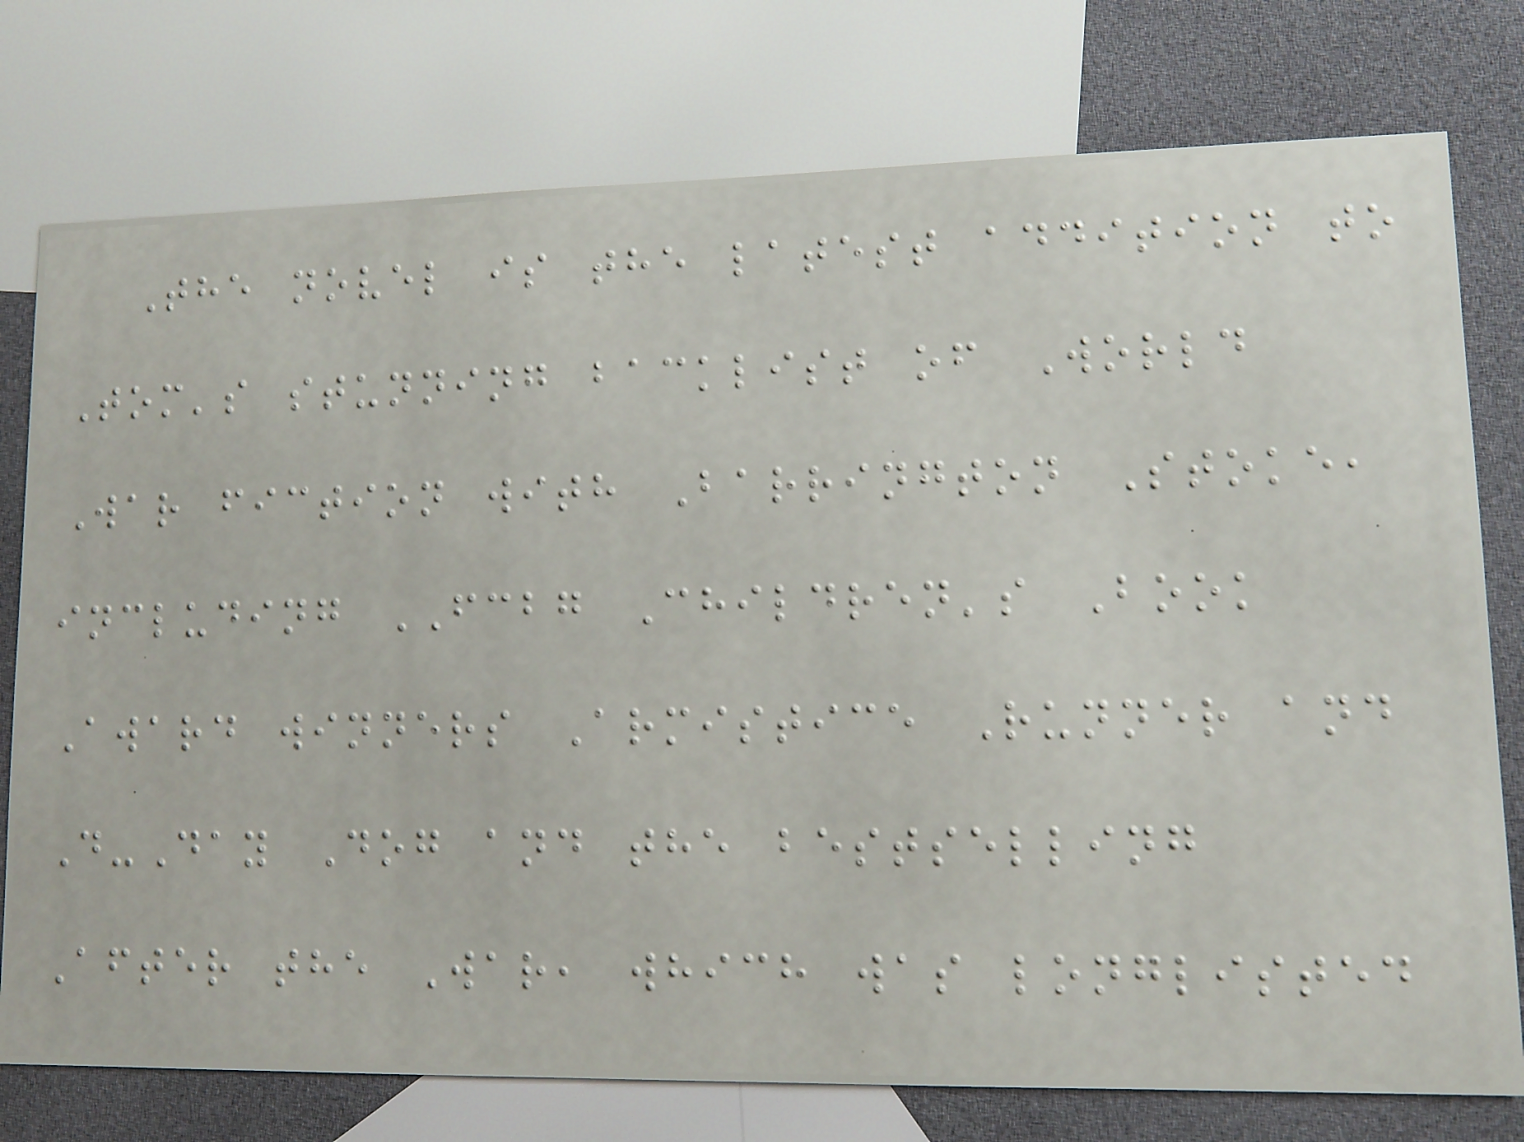The novel is the latest addition to
Tom's stunning backlist of World
War fiction with Barrington Stoke,
including FCBG Children's Book
Award winners Armistice Runner and
D-Day Dog and the bestselling
After the War, which was longlisted
